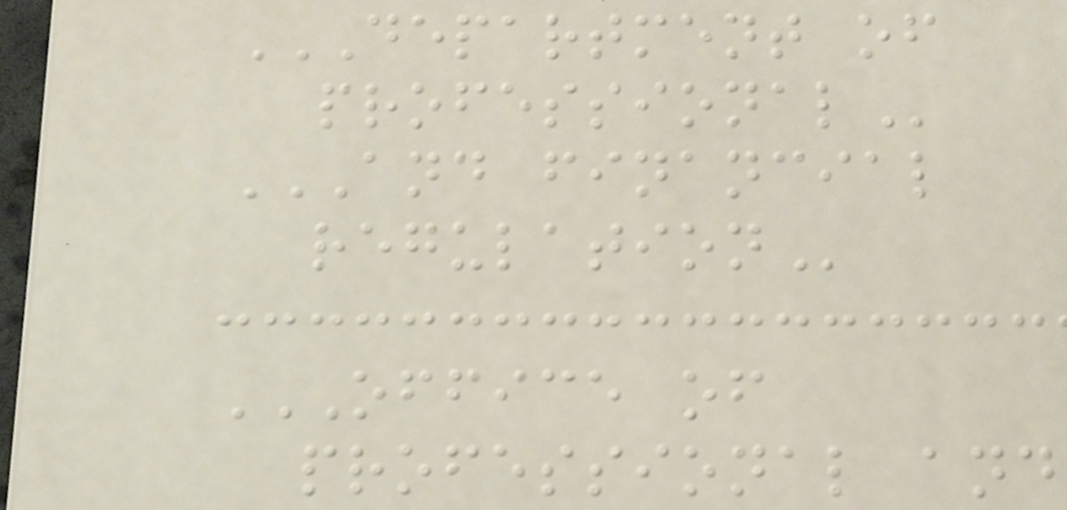DEPARTMENT OF
PROFESSIONAL
AND FINANCIAL
REGULATION
OFFICE OF
PROFESSIONAL AND
